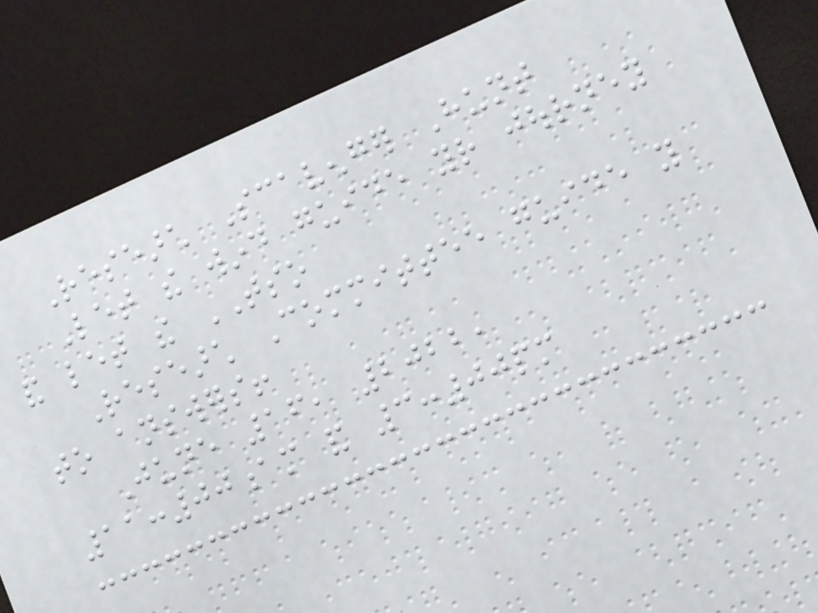Research Scavenger Hunt
Let the wind guide your journey
and let the TSO
Research Committee guide you
to answers!
June 16, 2022,
11:00am and 3:00pm
